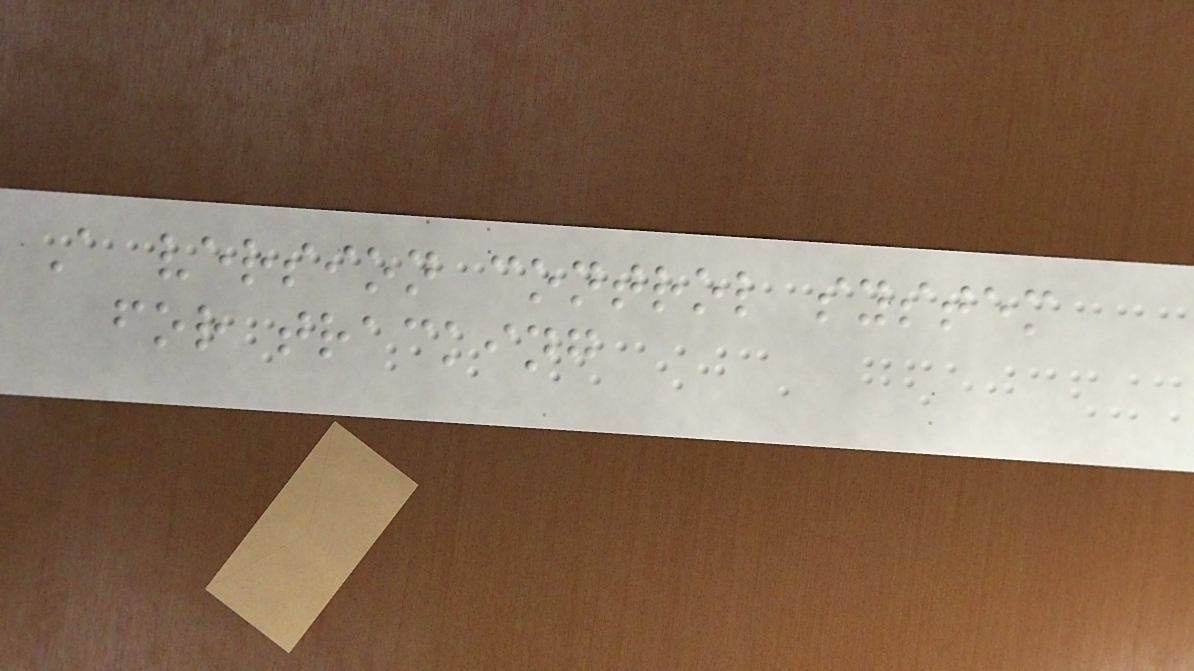A version control system
for tracking
